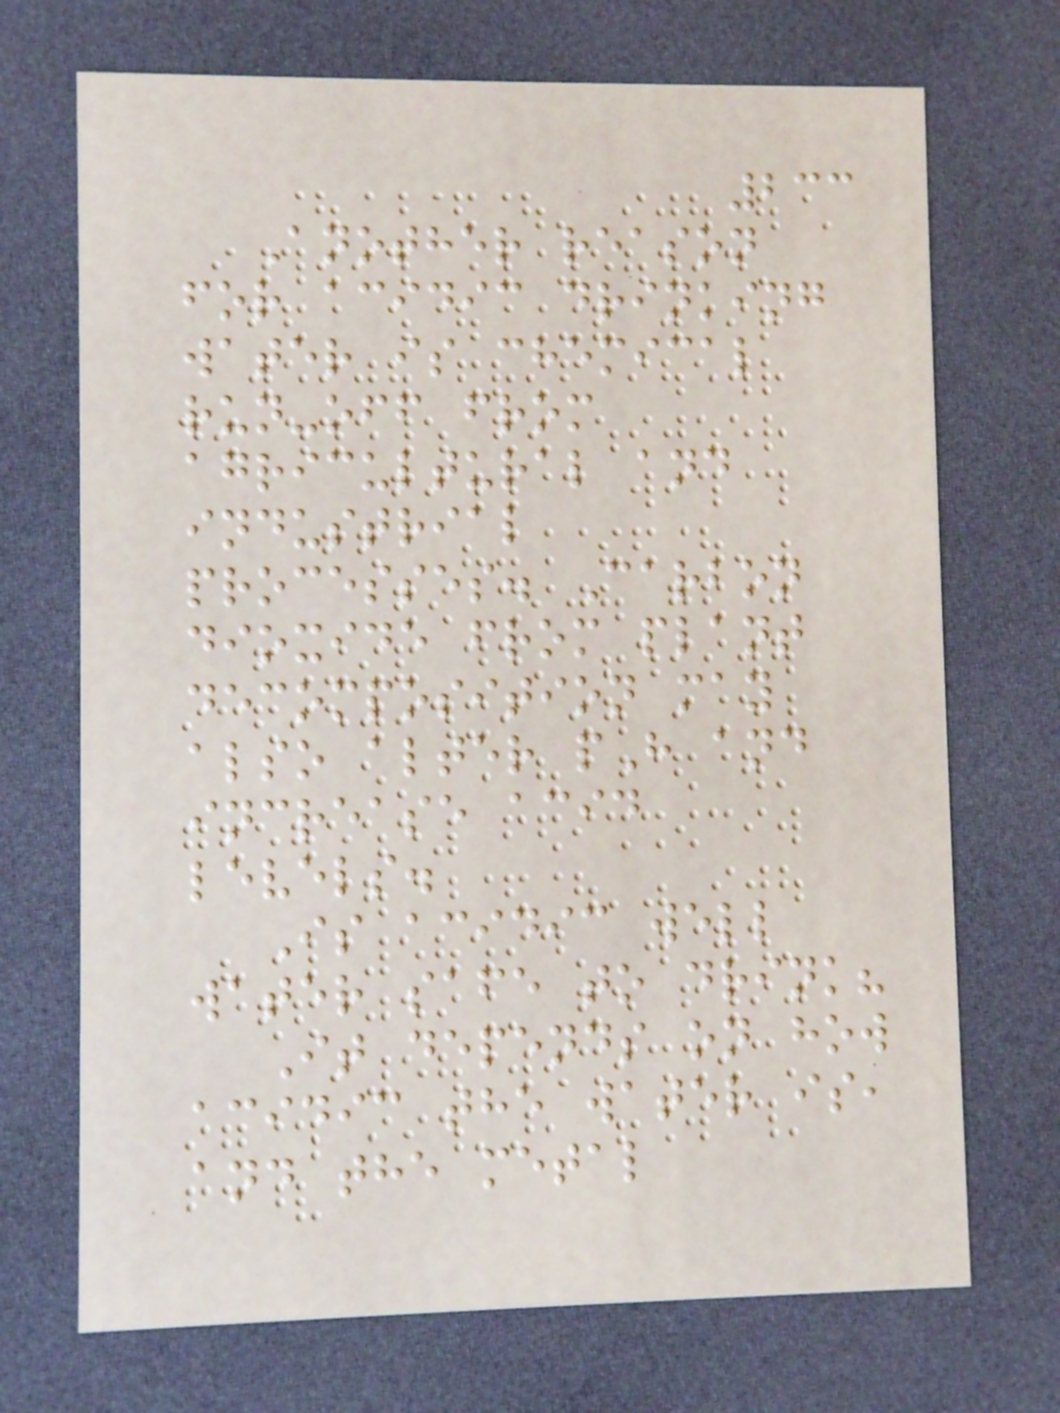233
Another reason
for acidic drinking
water is chemical
run-off from
agricultural and
industrial
processes. Carbon
dioxide from plant
decomposition may
also alter pH and
increase acid
levels.
Is acidic well
water safe to drink?
It depends on how
acidic the water is,
and the metal
